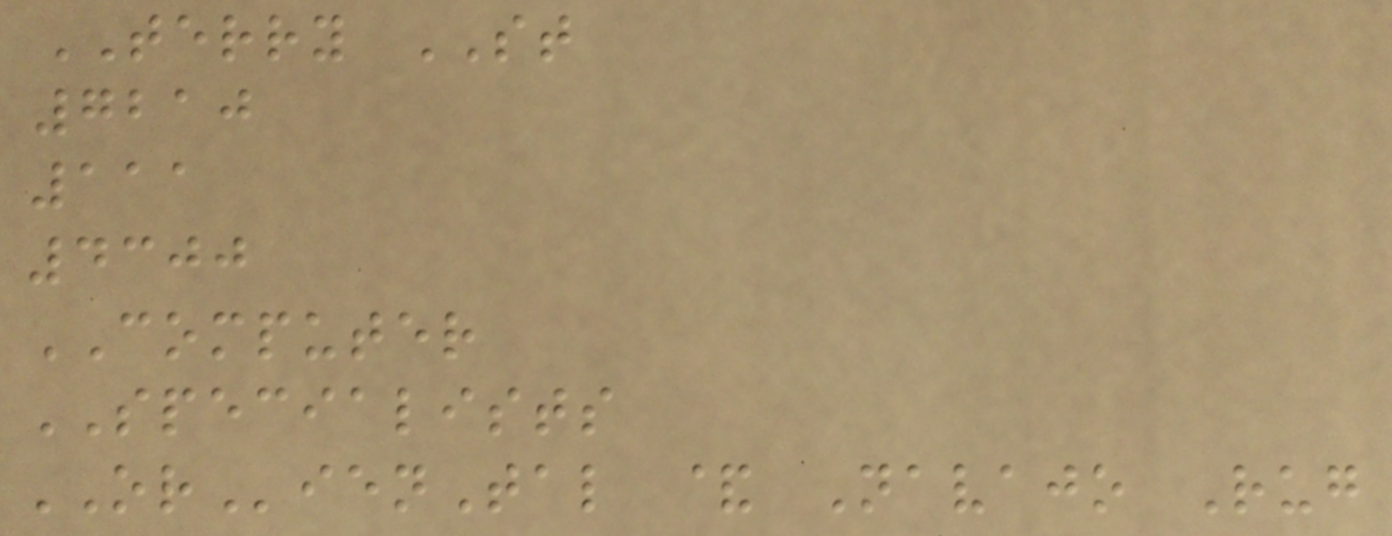TERRY ST
7210
111
4300
COMPUTER
SPECIALISTS
ORienTal & Navajo Rug
